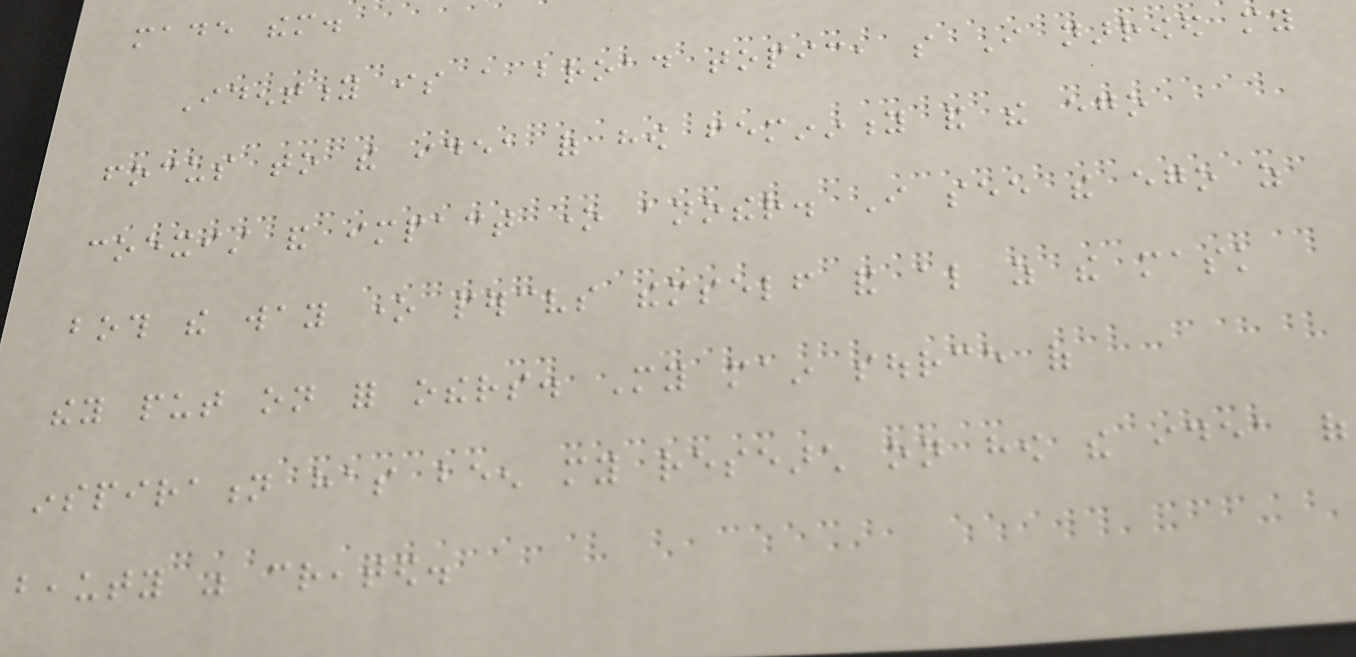made them.
Identity is a broad topic, so I narrowed my
focus to the idea of how femininity and the ego
coexist and impact one another. I see the ego as
both the way one perceives themself and also as the mask
they put on for others. My main source of
inspiration has been my research on how the idea of
beauty was created.
